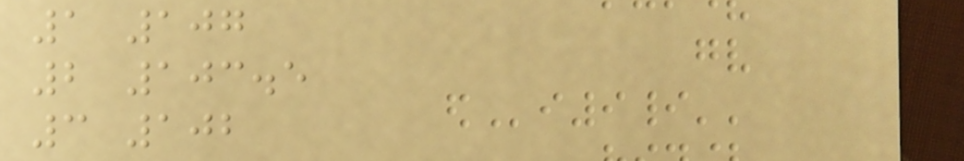1 107
2 103.5
3 102
